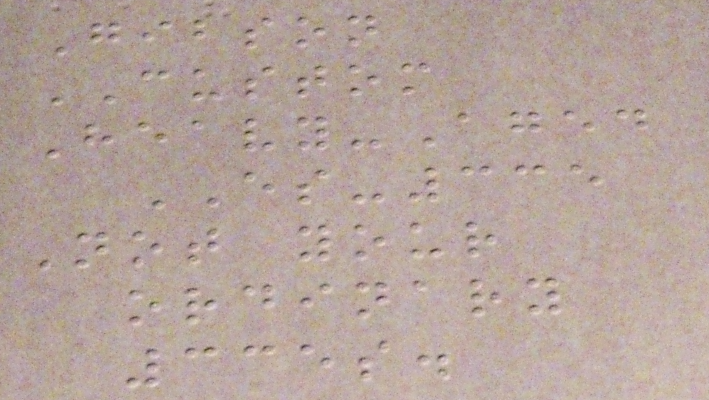Gibson
CUSTOM
Heavy-Aged
ES-335
Not your
ordinary
335s.
